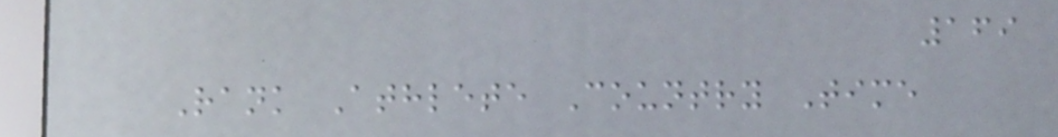169
Rank Athlete Country Time
